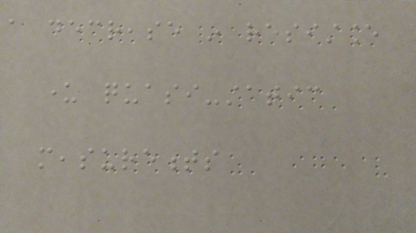a decrease in resistance
under quasi-static
measurements
